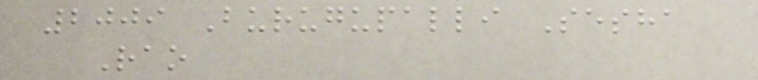2009 Burugupalli Sesha
Rao
